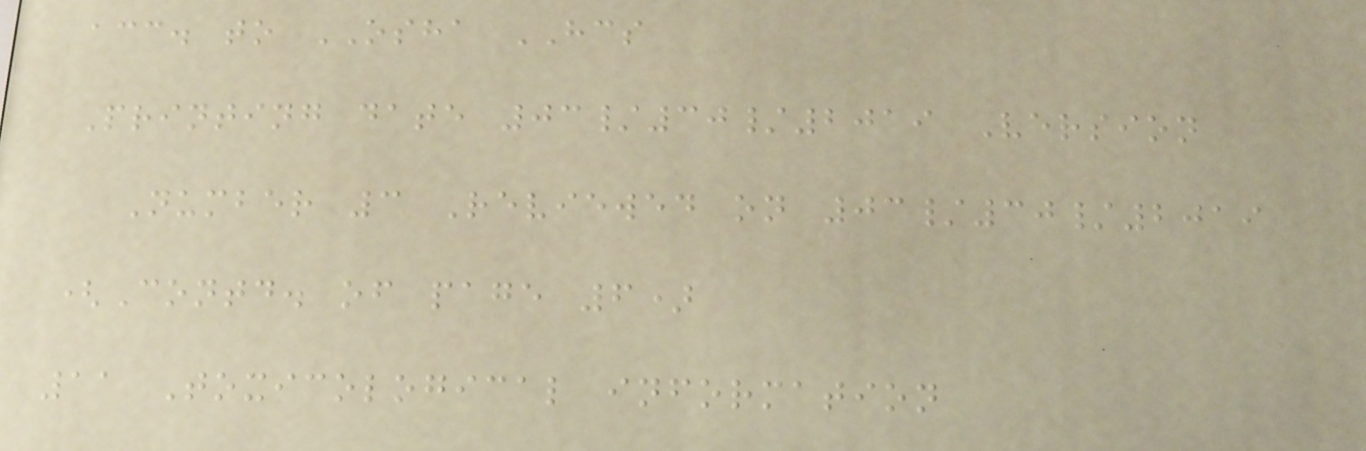acc. to OSHA HCS
Printing date 03/30/2019 Version
Number 3 Reviewed on 03/30/2019
(Contd. of page 6)
11 Toxicological information
